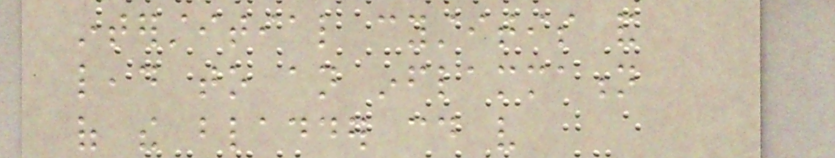interstitial cystitis and
lead to an inflammation
of the bladder could very
